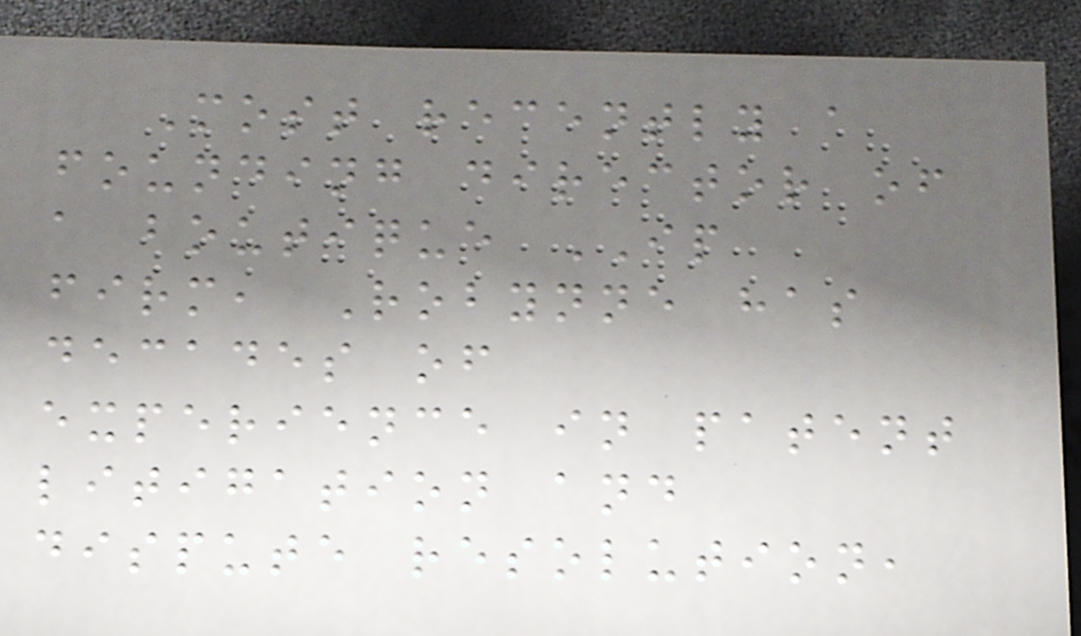Most recently a
founding director of
a boutique IP
firm, Robynne has
decades of
experience in patent
litigation and
dispute resolution,
